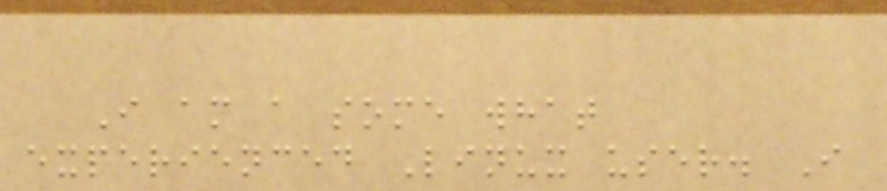I am a some what
experienced Linux user. I
